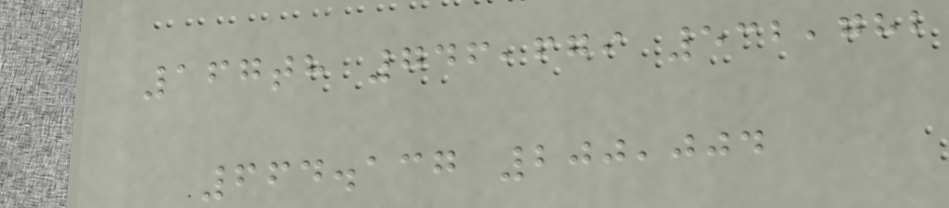167th 746,679 532,782
664.137 200,004
